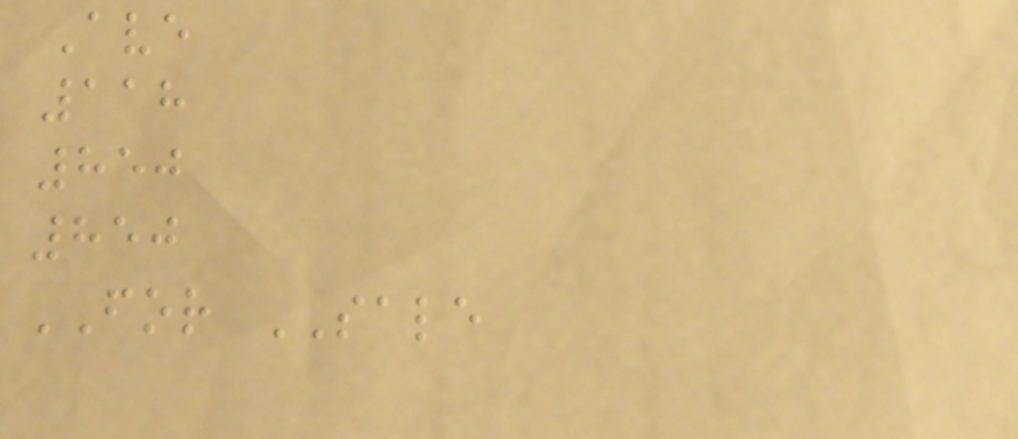Ave
118
850
850
FOR SALE
